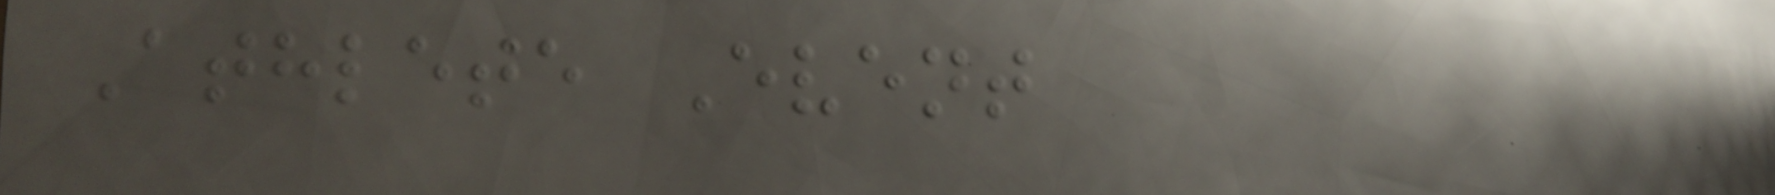Athlete Event
